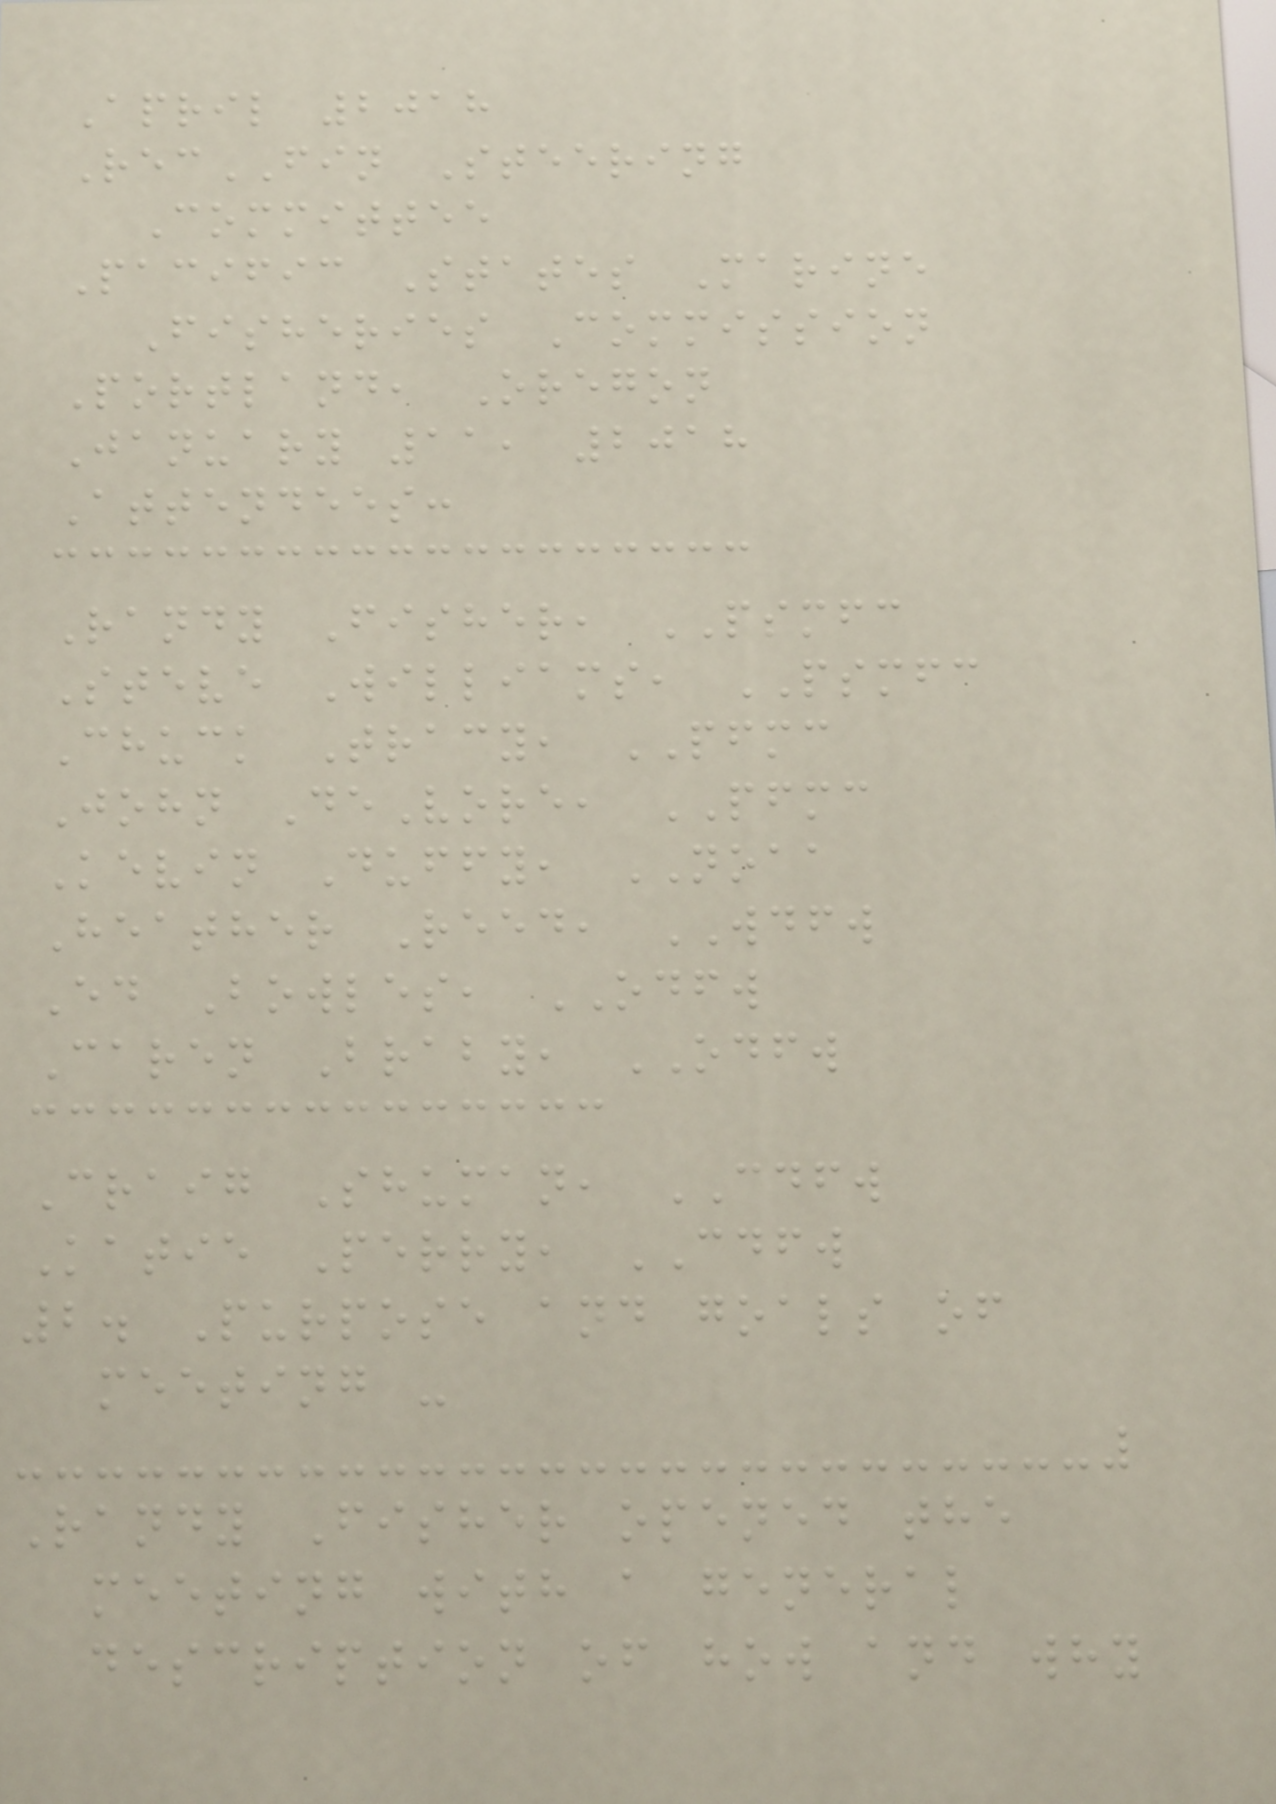April 2018
RecFIN Steering
Committee
Pacific States Marine
Fisheries Commission
Portland, Oregon
January 11, 2018
Attendees:
Randy Fisher, PSMFC
Steve Williams, PSMFC
Chuck Tracy, PFMC
John DeVore, PFMC
Kevin Duffy, NOAA
Heather Reed, WDFW
Ed Bowles, ODFW
Caren Braby, ODFW
Craig Shuman, CDFW
Katie Perry, CDFW
2. Purpose and goals of
meeting -
Randy Fisher opened the
meeting with a general
description of how and why
